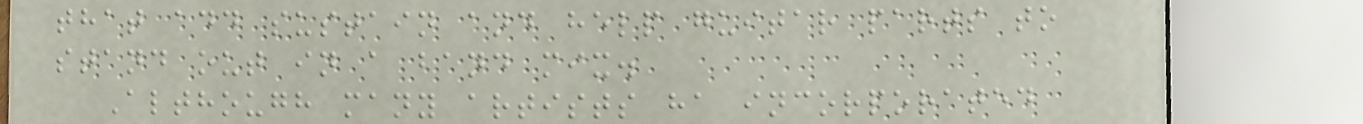that add sustain and help guitar parts to
stand out in a band mix.
Although many artists ha incorporated
